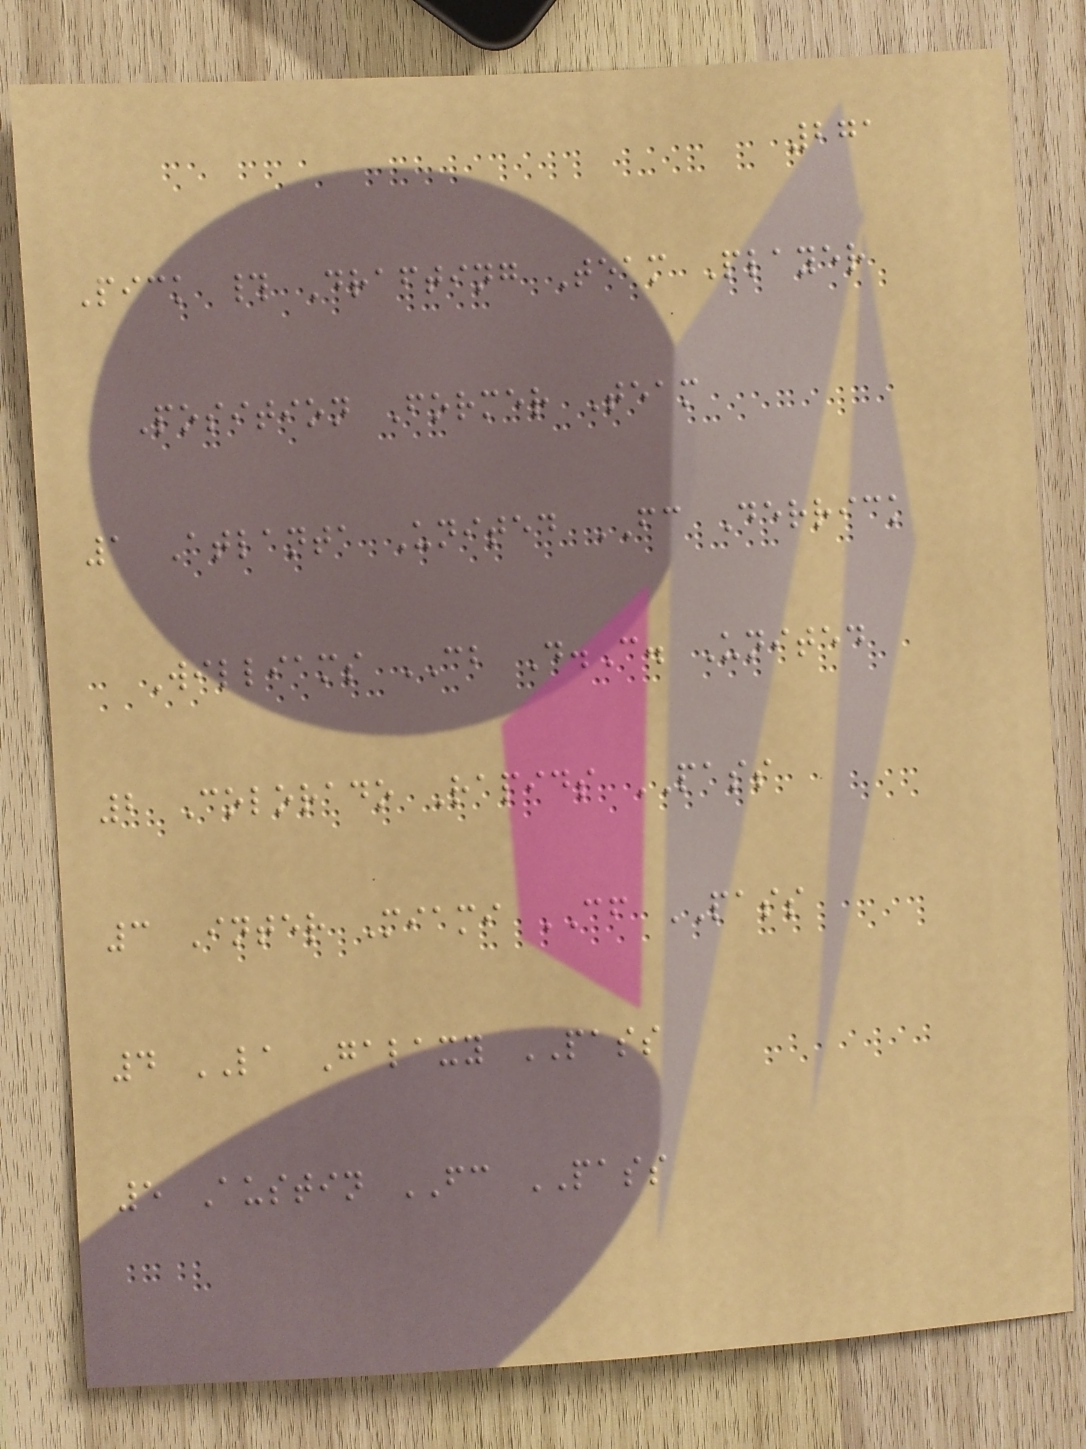271
Pick # Drafting Team Player
Position Former Team
1 Atlanta United FC Derrick
Williams CB D.C. United
2 Colorado Rapids PASS
3 Inter Miami CF PASS
4 LA Galaxy PASS
5 Austin FC PASS
